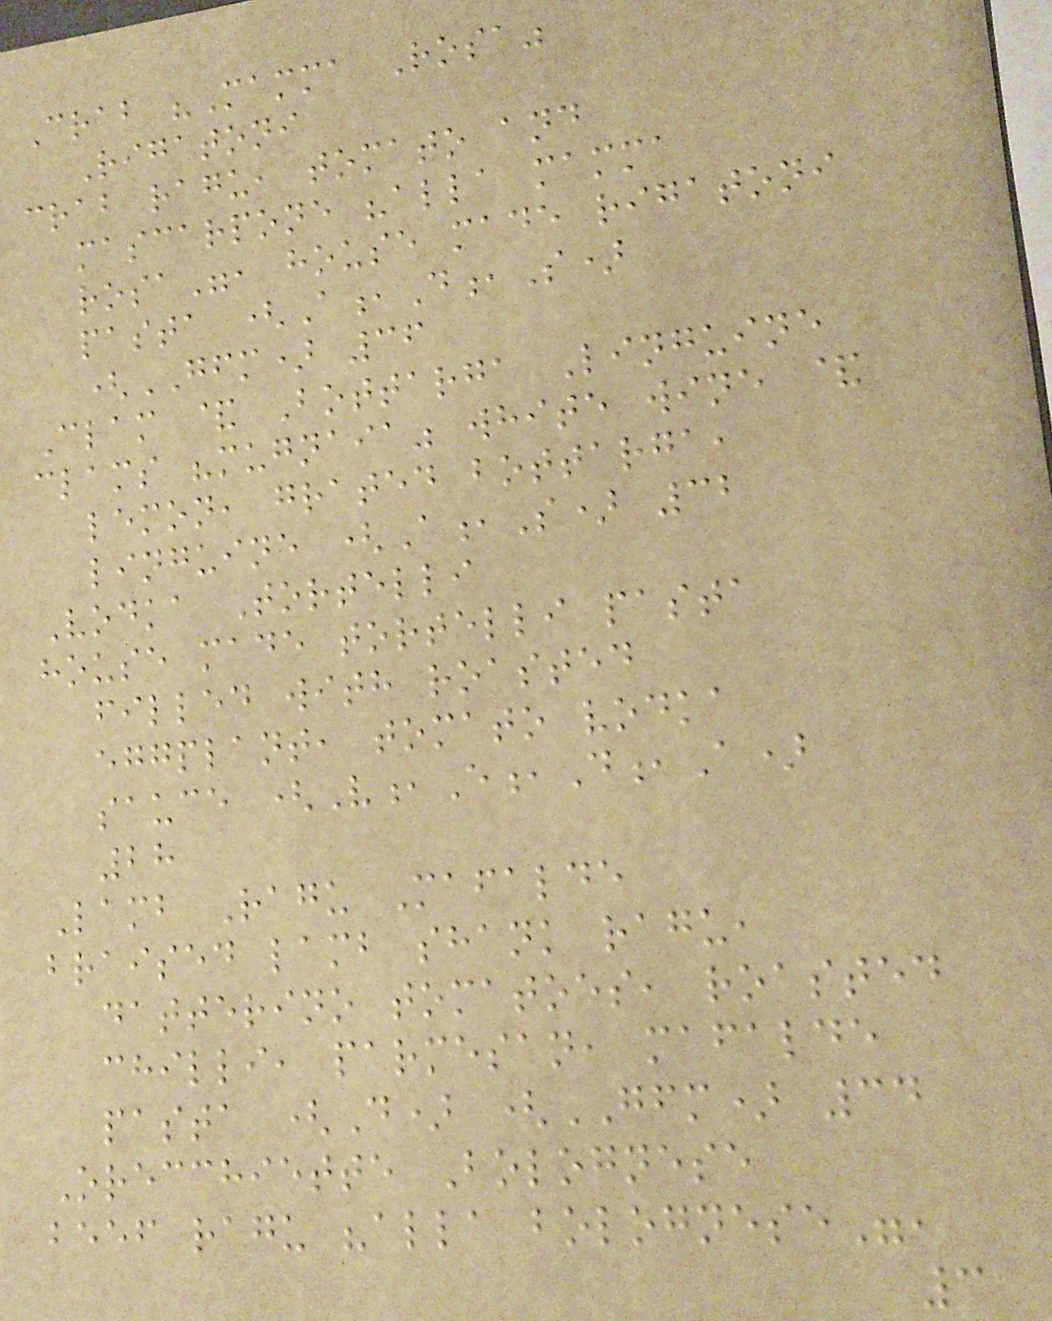Crab "Mamma Rosa"
Rigatoni
crab ragu, tomato and
mascarpone "alla mamma
rosa", house made rigatoni
pasta (A,D,S)
(GFM) 36
Clam & Bottarga Linguine
clams "mugnaia" white wine &
lemon, grated bottarga,
linguine (A,S) 32
Vodka Tortelli
house made tortelli pasta
filled with roasted
eggplant, tomato vodka
sauce (V,E,D,A)
28
Lamb Ragu Mafalde
braised lamb shank ragu,
datterino tomatoes, roasted
chilli, parmesan, mafalde
pasta (D) (GFM) 34
Orecchiette Bolognese
beef ragu "alla bolognese",
3
